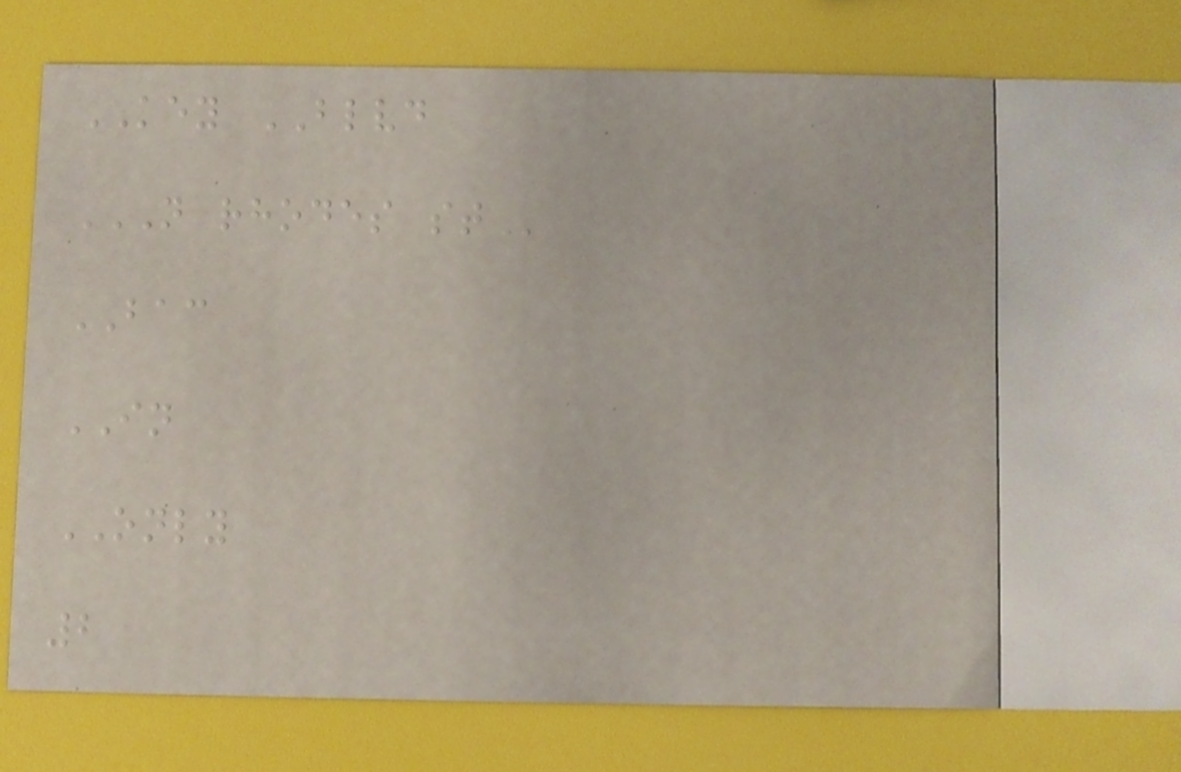KEY BLVD
N RHODES ST
BAC
IN
ONLY
2
